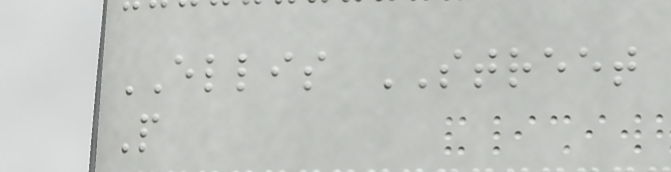ELLIS STREET
P
